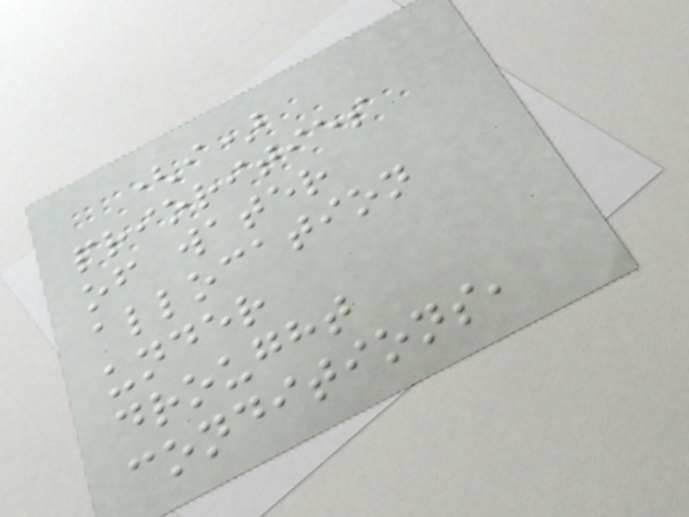(i)
priorities
of water
allocation
under
drought
conditions,
